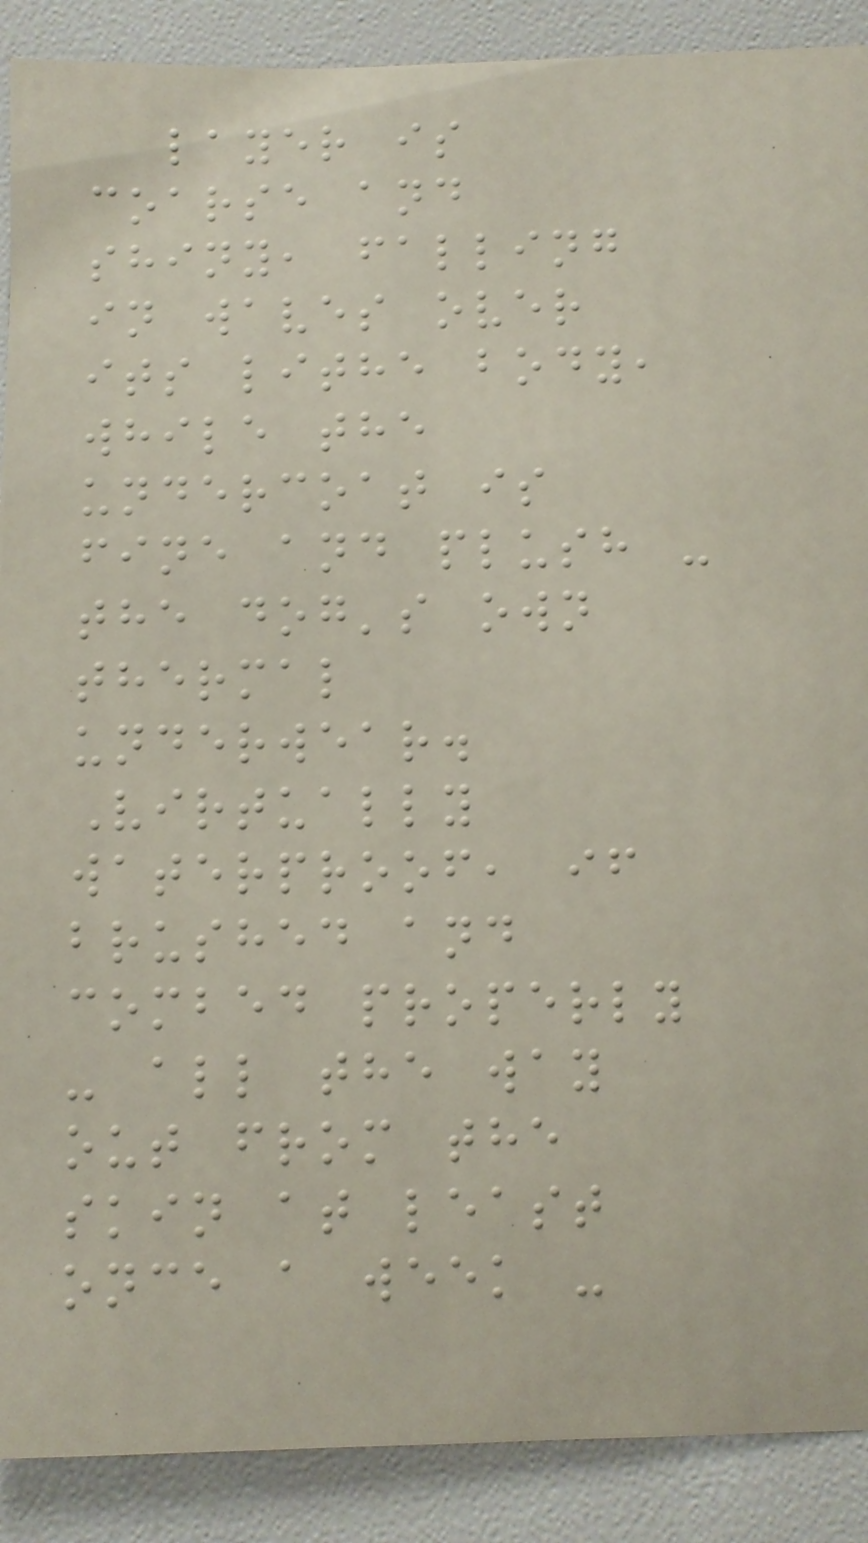layer is
coarse and
shiny, falling
in waves over
its lithe body,
while the
undercoat is
fine and plush -
the dog's own
thermal
underwear.
Virtually
waterproof, if
brushed and
combed properly
- all the way
out from the
skin at least
once a week -
